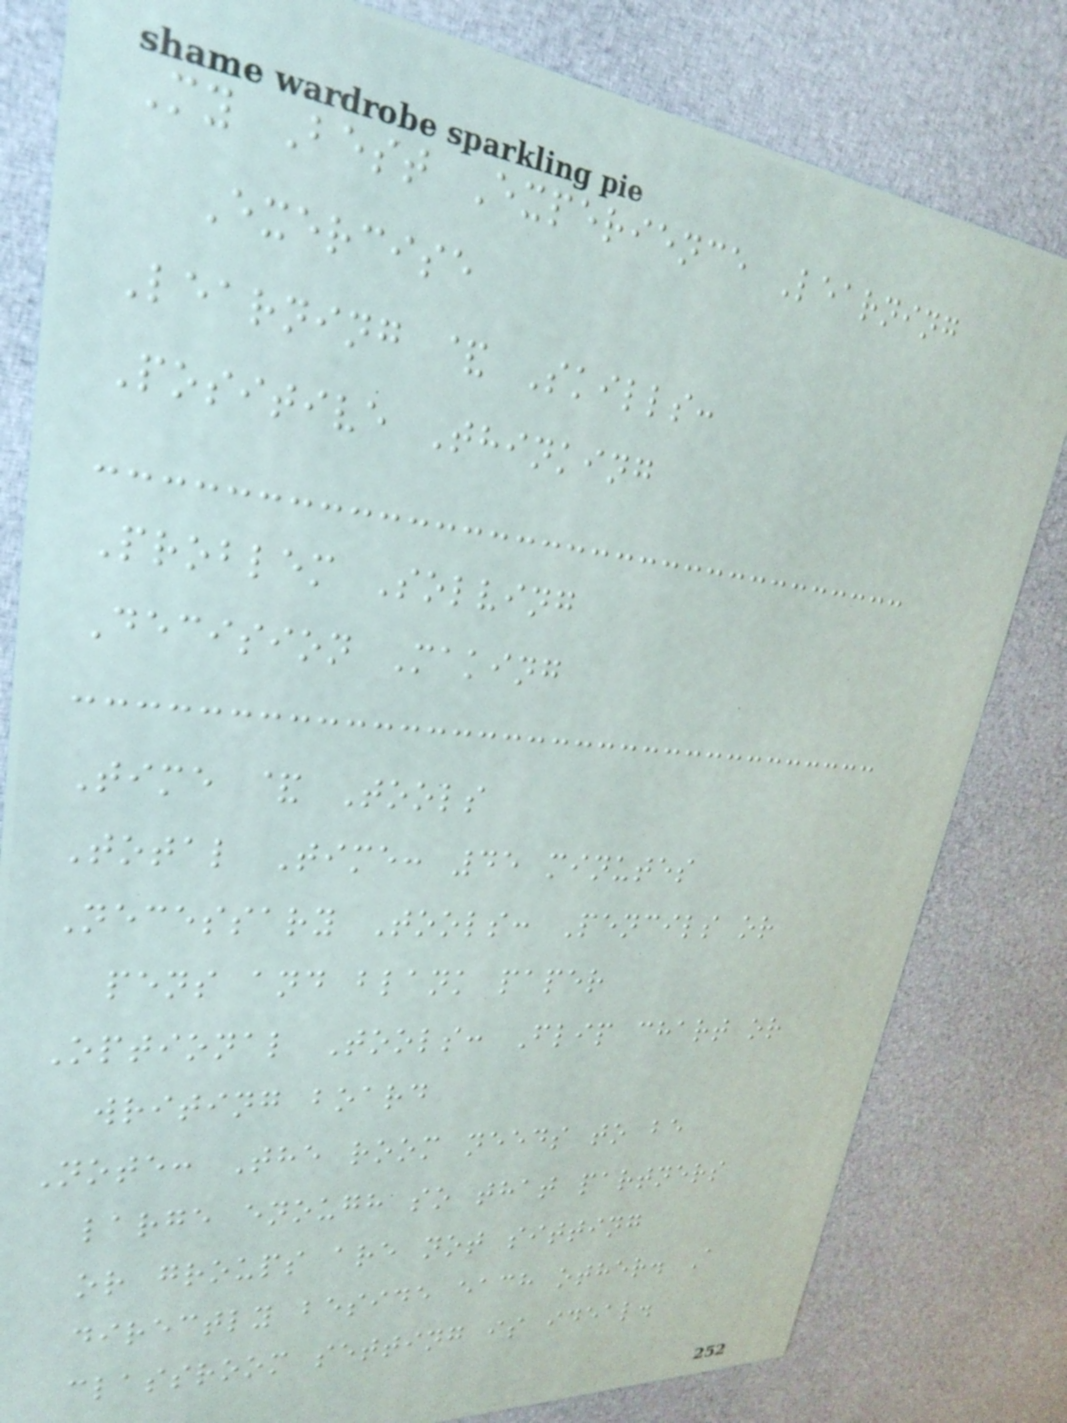My Best Experience Learning
Exercise
Learning & Skills:
Positive Thinking
Problem Solving
Decision Making
Time & Tools
Total Time: 45 minutes
Necessary Tools: Pencils or
pens and blank paper
Optional Tools: Flip chart or
writing board
Note: The room needs to be
large enough so that partners
or groups are not sitting
directly beside each other. A
classroom setting is ideal.
